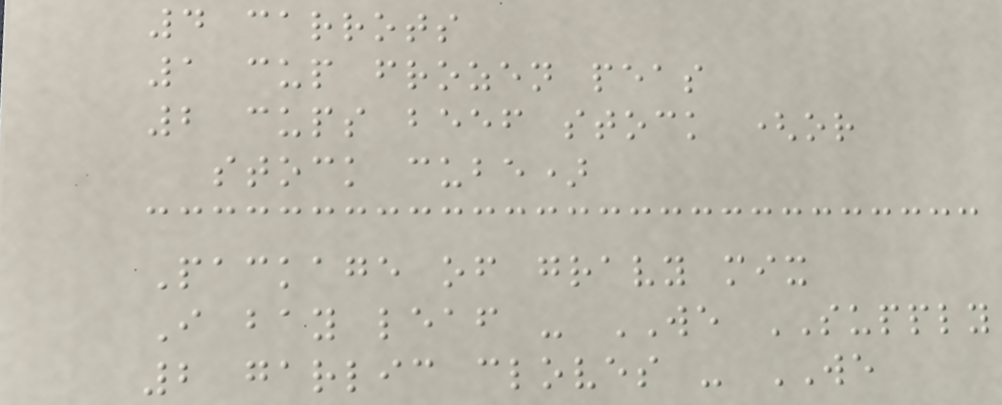4 carrots
1 cup frozen peas
2 cups beef stock (or
stock cube)
Package of gravy mix
I bay leaf - WE SUPPLY
2 garlic cloves - WE
